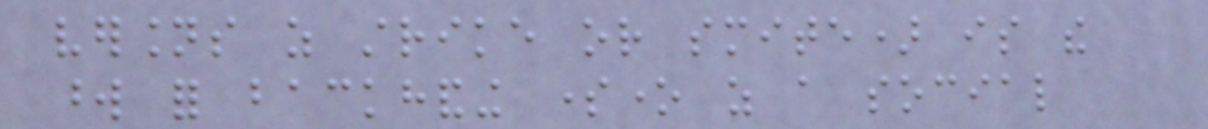versions as strike or smite) is the
word for backhanding someone as a social
